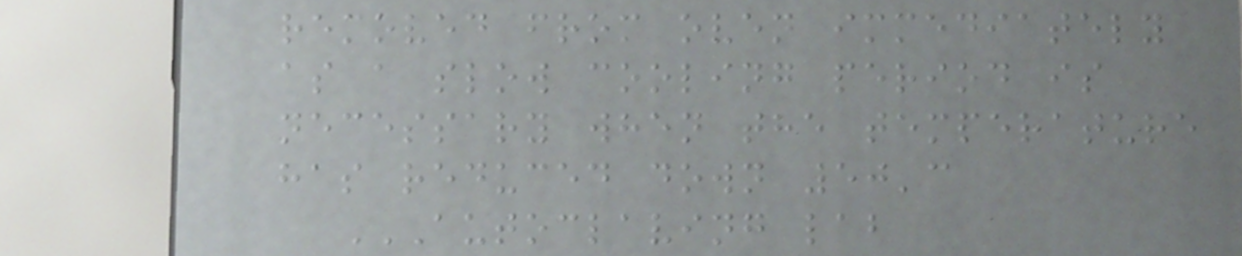removed from oven immediately
as a slow cooling period is
necessary when the temperature
has reduced down 50'c
AUTOCLAVING LAB
